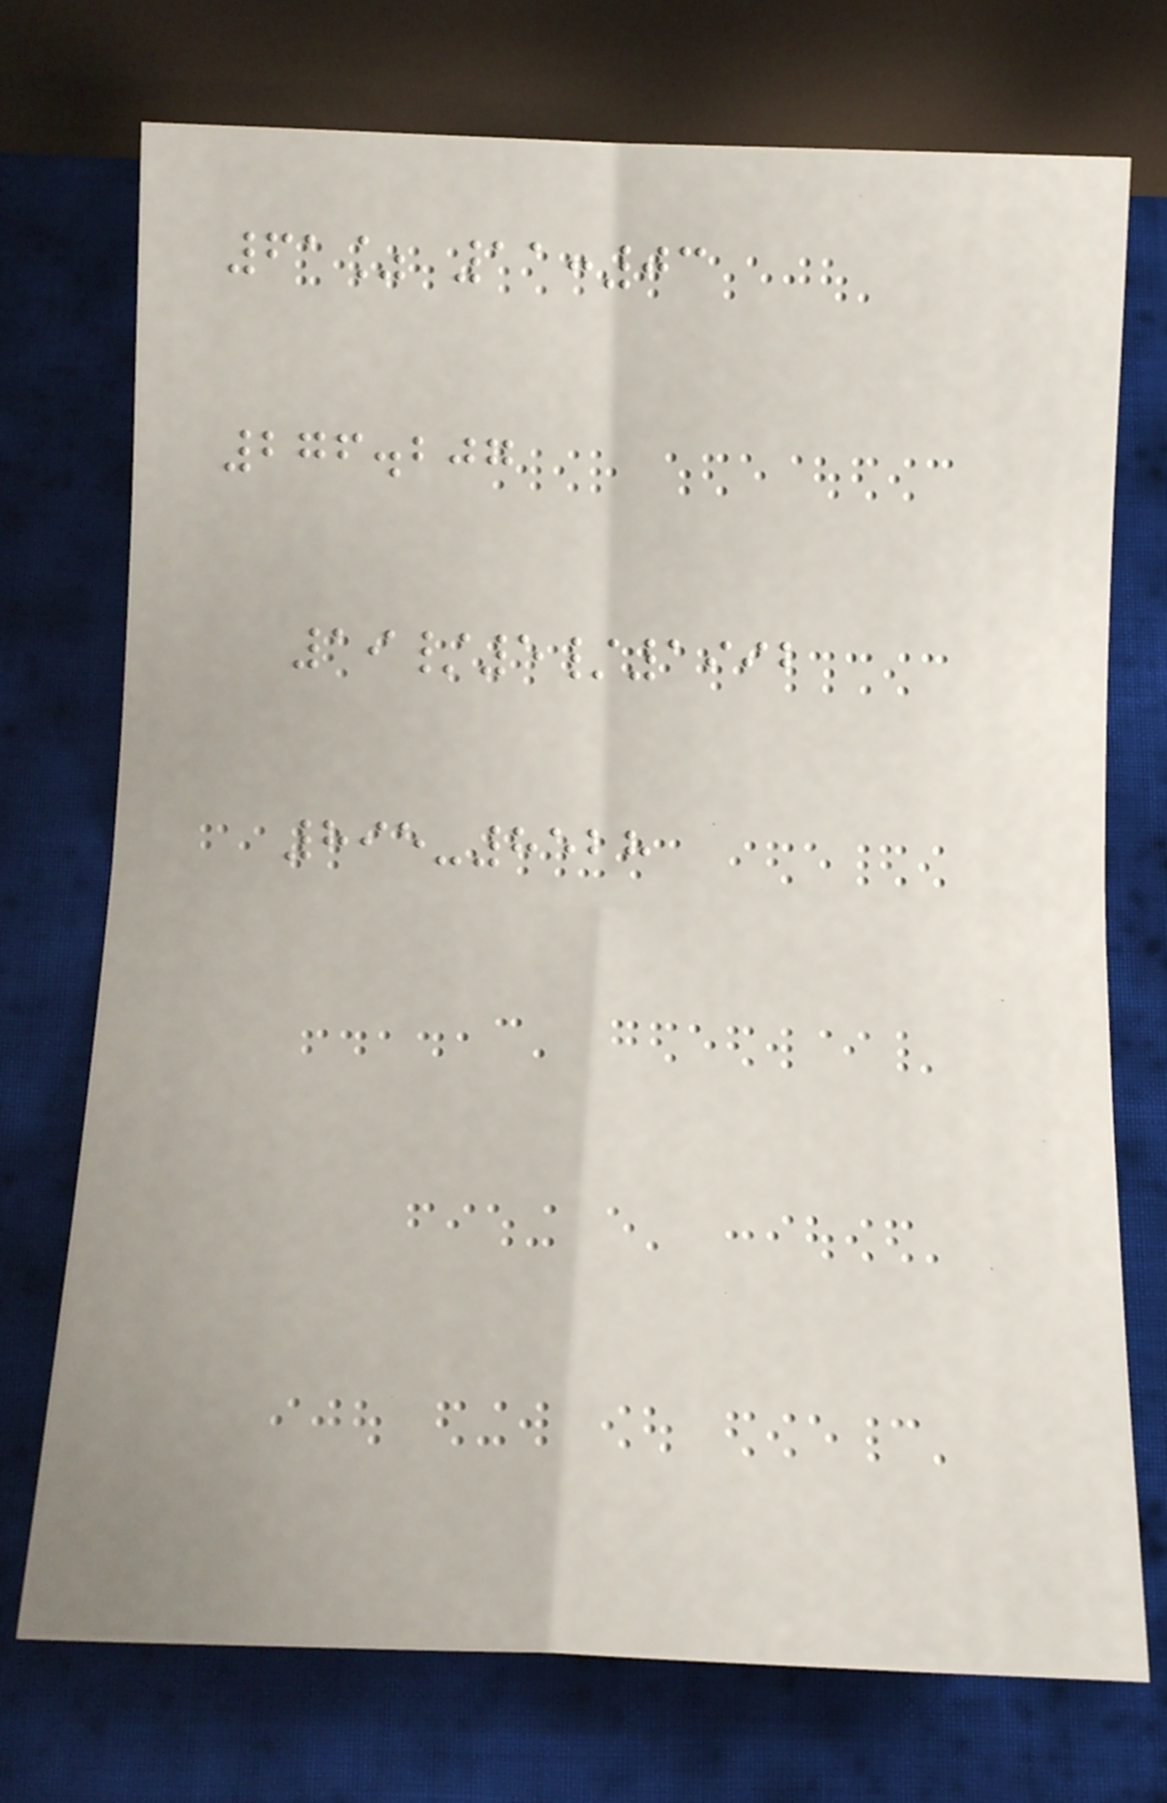61% 11:03
276.207
19/5/1992
895-8528
